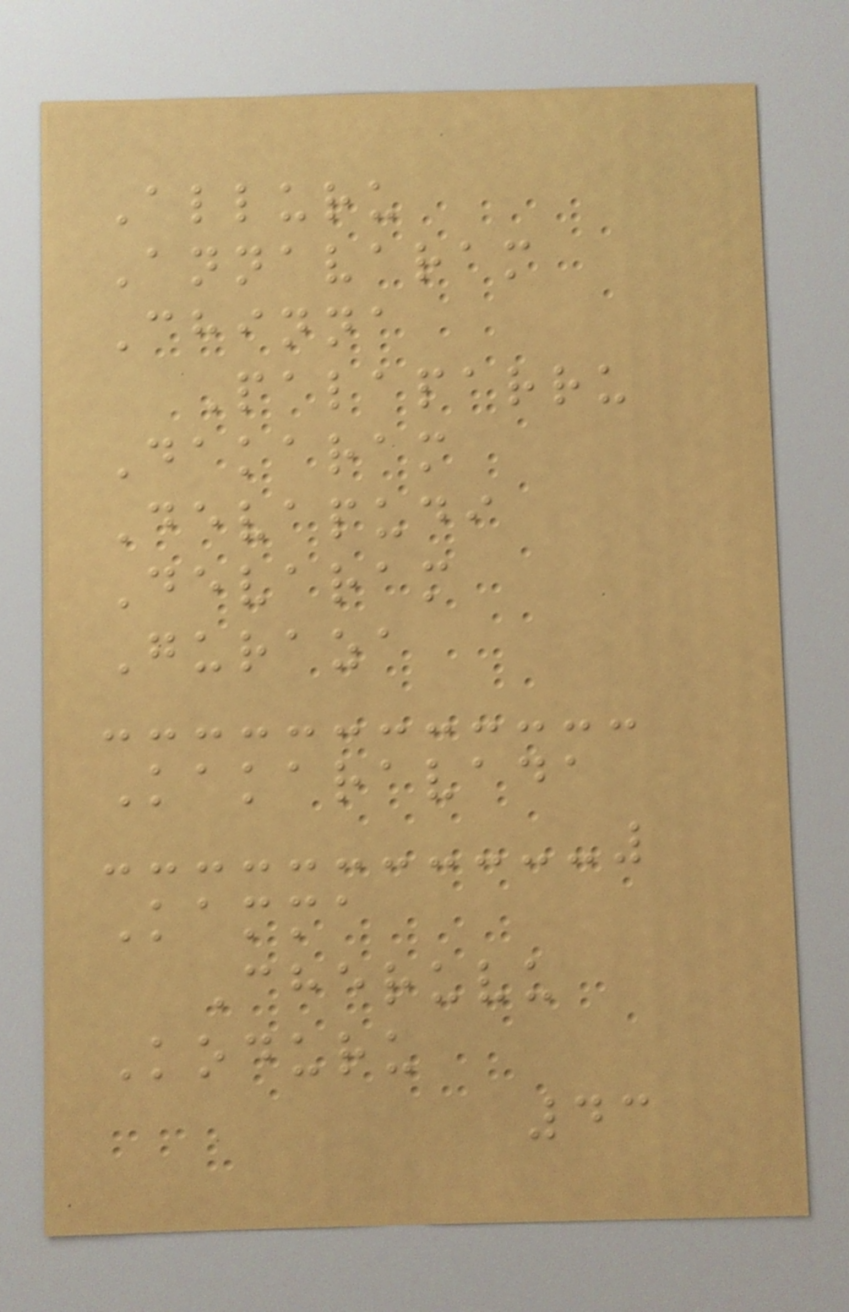Alluru
Annavaram
Chinna
Palaparru
Dakaram
Devapudi
Devaram
Guraza
Kakaravada
Kamma
Cheruvu
Koduru
43
